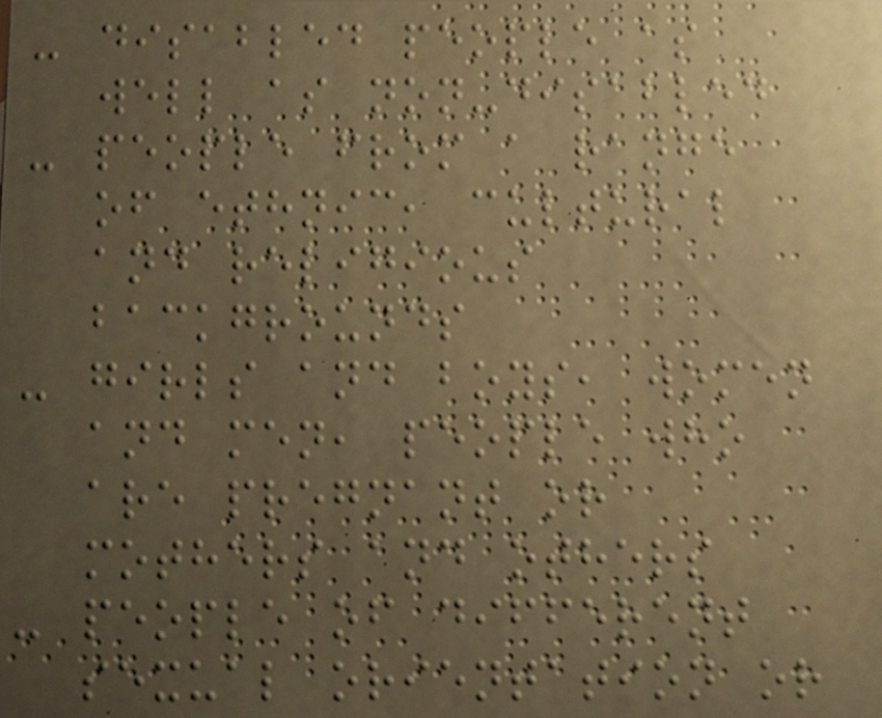- disabled people as
well as non-disabled
- people from a range
of ethnic, cultural
and religious
backgrounds
- girls and boys, women
and men, people who
are pregnant or
mothers and others
- people of different
sexual orientation or
